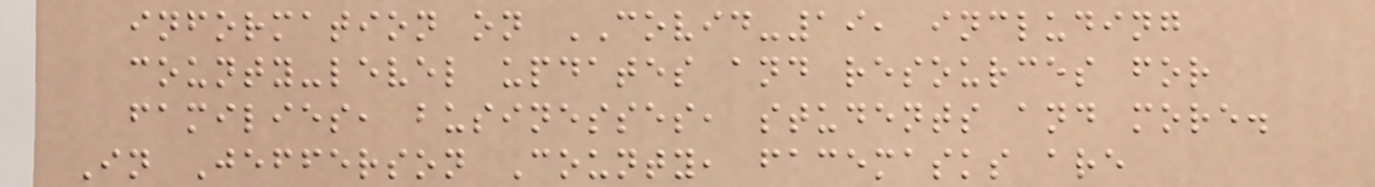information on COVID-19, including
county-level updates and resources for
families, businesses, students and more.
In Jefferson County, facemasks are
